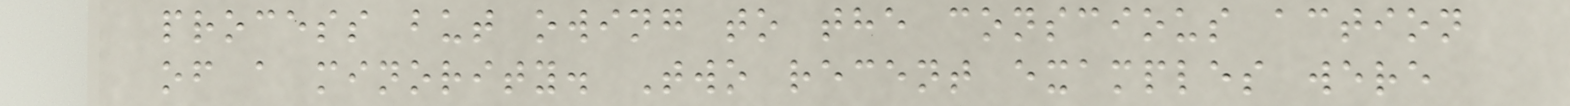process but owing to the conscious action
of a minority. Two recent examples were
